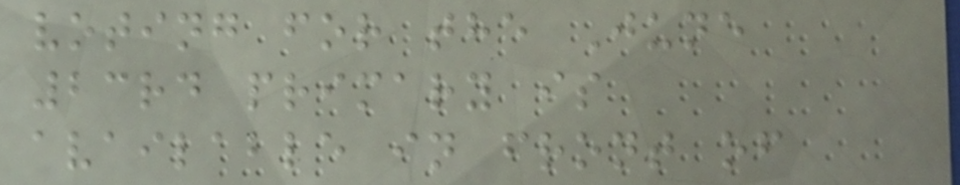voting for the June
23rd primary is
available in front of
